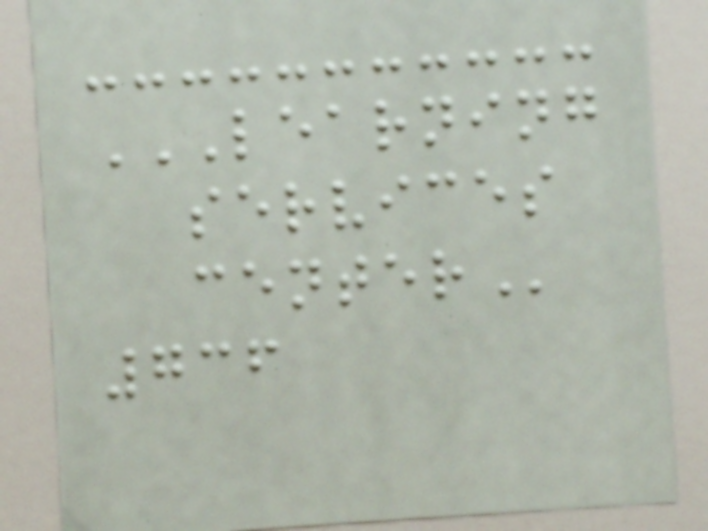LEARNING
SERVICES
CENTER
736
